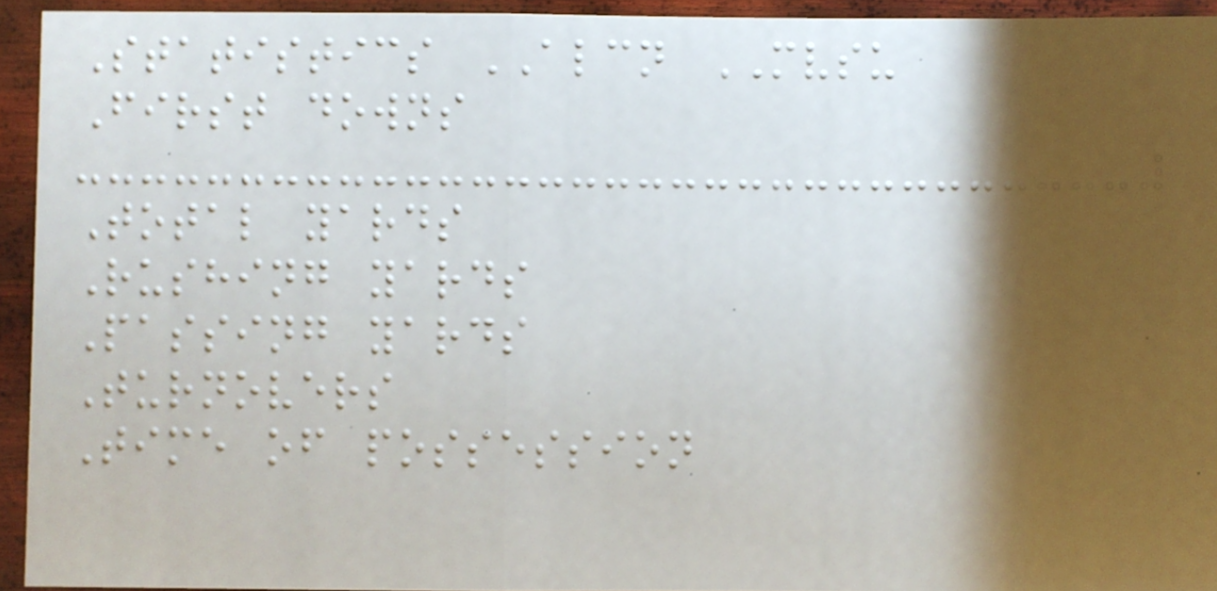Statistics ALCN MVSU
First downs
Total yards
Rushing yards
Passing yards
Turnovers
Time of possession
